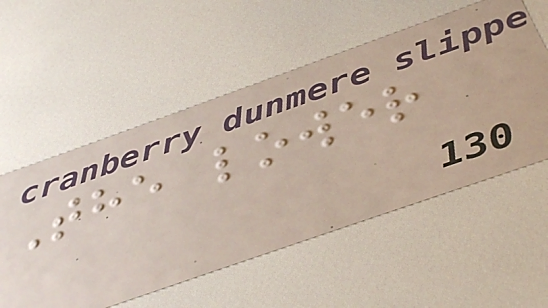The lower
